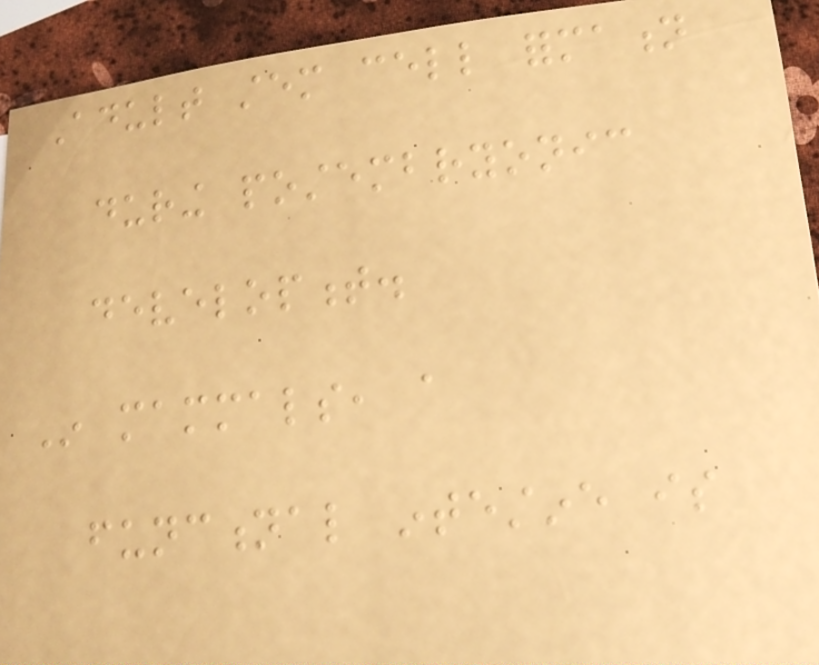Adult stem cell formation
during postembryonic
development.
In mammals, a
functional intestine is
